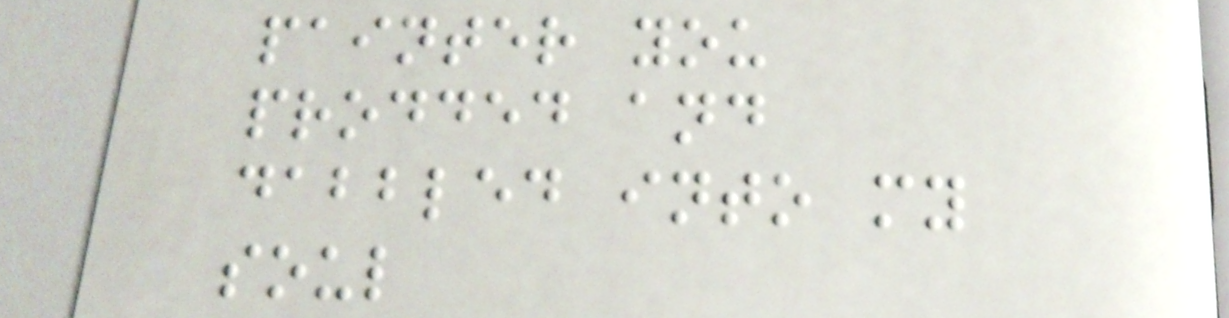painter you
prodded and
dabbled into my
soul
